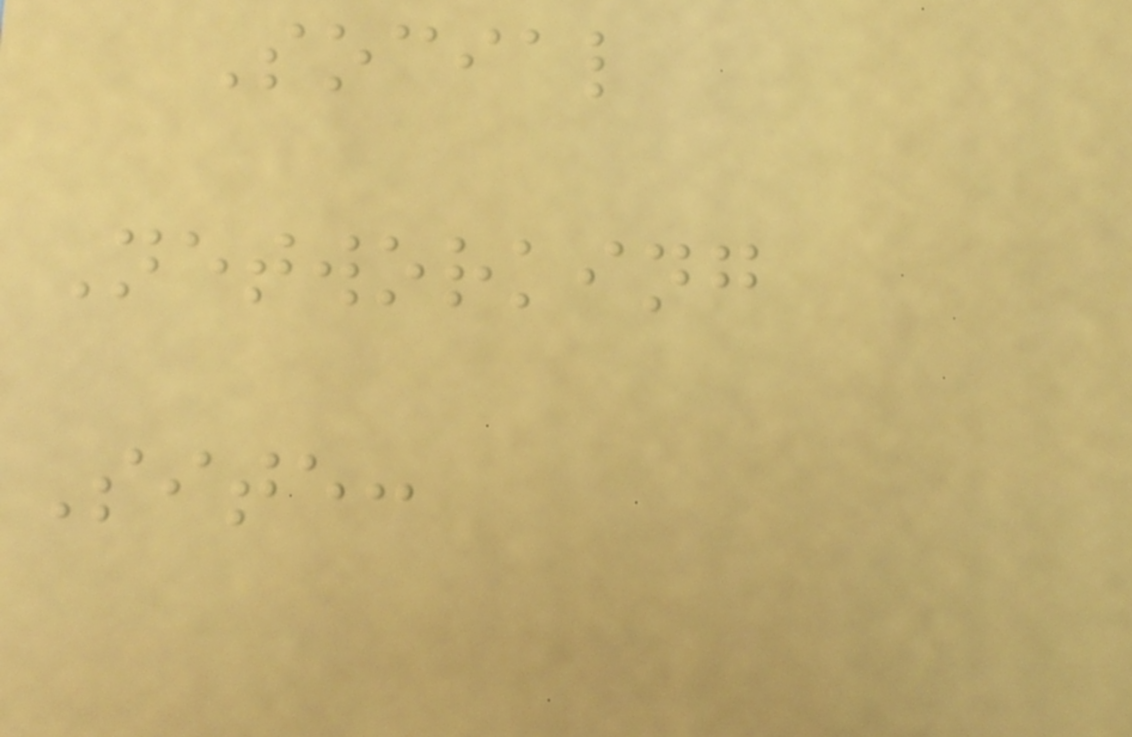Social
Networking
Site:
